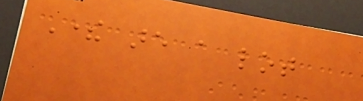There are a lot
